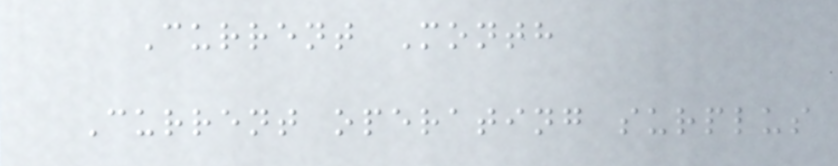Current Month
Current operating surplus
